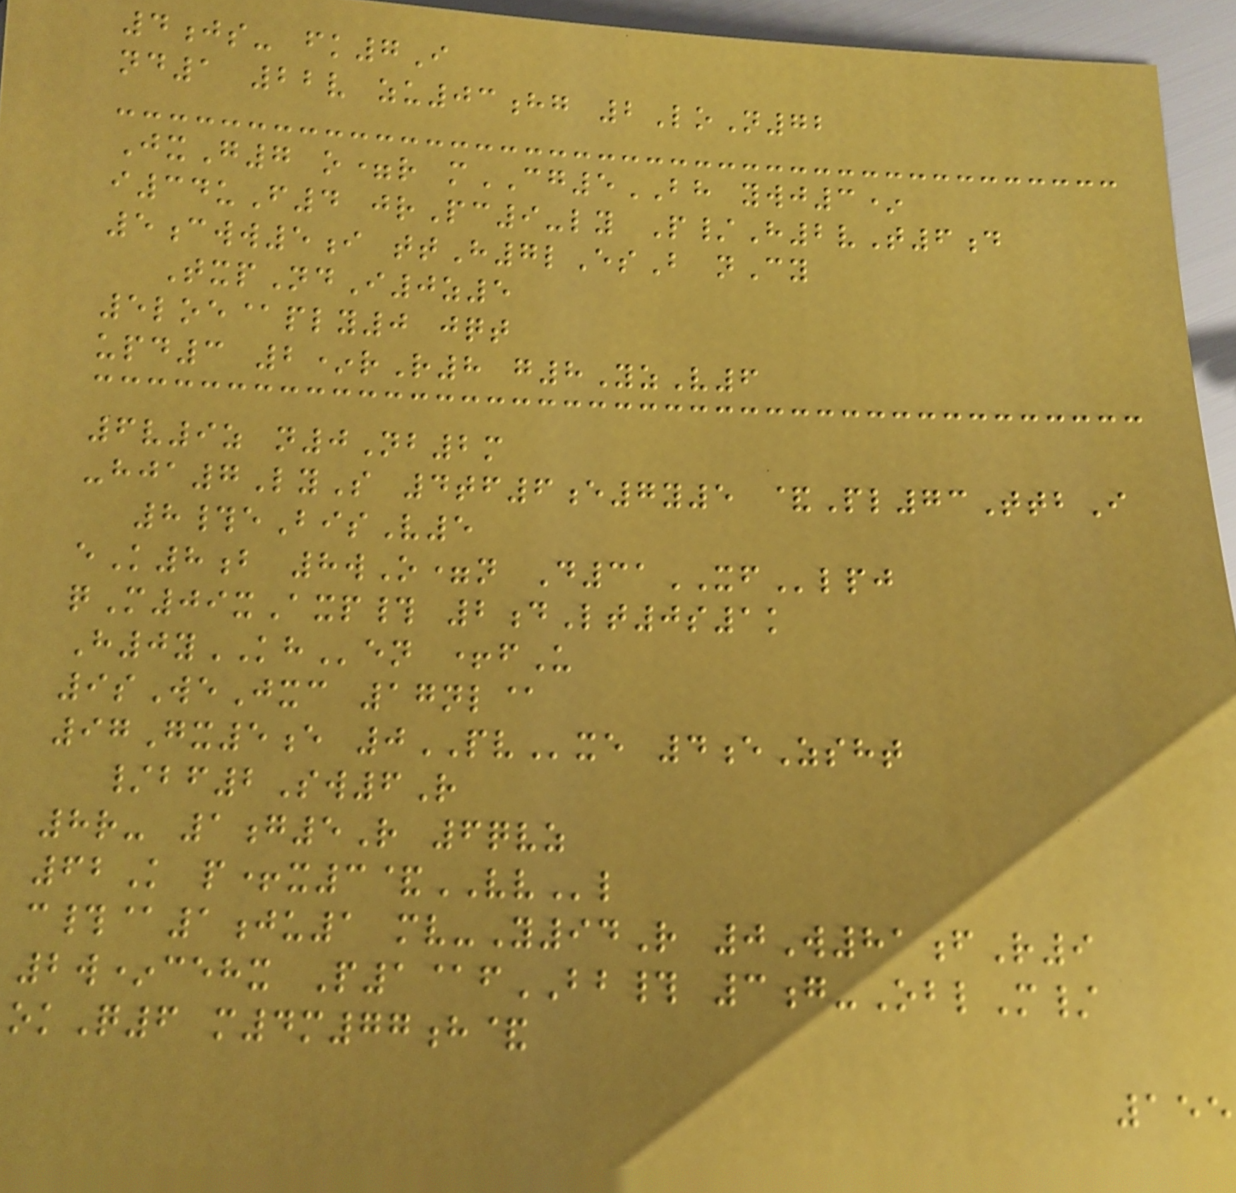4js- fk7I
nd1 22v zu03hg 2LoN72
JxG7 o=r mCG5BH ywj3*
i34uF4 jrPc9-ly P/H2vT6d
5cww5i ttH7lEsB nCy
TxpNdI0z5
5loe@ply0 jqt
upd3 2*rR8 g8YzV6
6v9z n0Nb2m
-hja7LyS 4tf6e7y5 &Pl73TtbI
8#eBisV5
eK8b 8wO=n D31XFlpj
qM09xAxp# 2dLt0s1k
H0yKHen +fU
9sWeJxc 17nl@
97Gx5e 0PVxe 4eZsht
/bf2Sw6R
8r- 1g5R 6qvz
62K p+x3&VVl
c#@1ju1 mv-Y94R 0W81fR9
2w*cehx P1@fBB# 3g-OblM/
okQ6 m4m77h&
155
